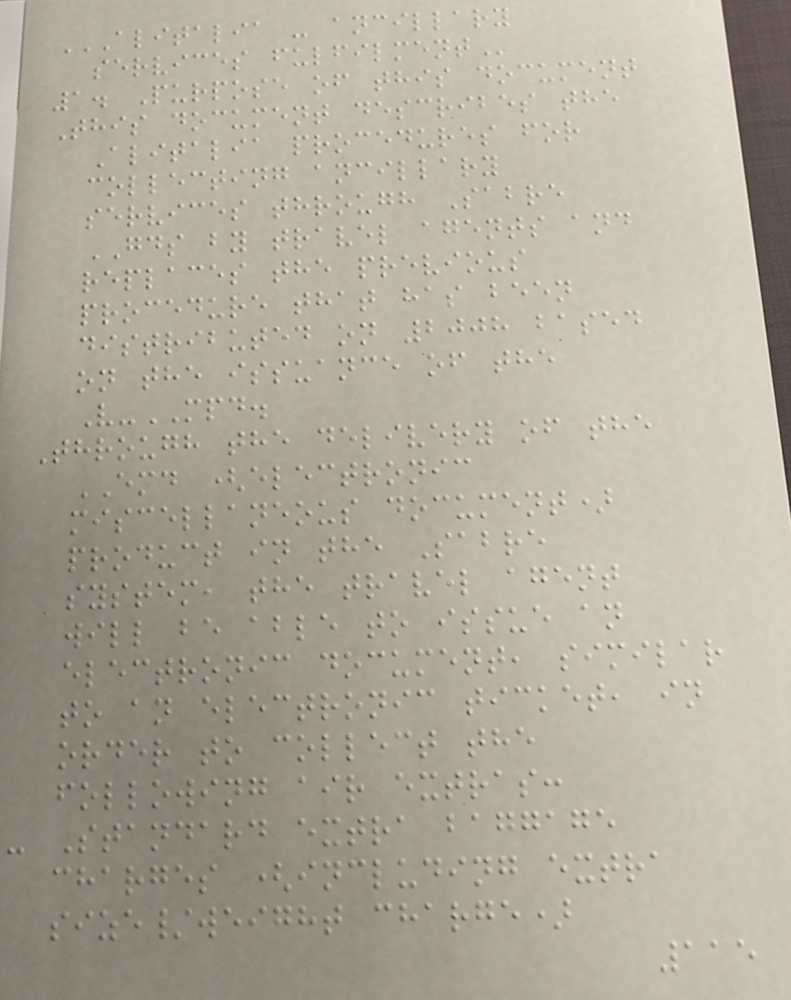ALITALIA - ANCILLARY
SERVICES FULFILMENT
1. Purpose of this document
This document describes the
Alitalia procedures for
collecting ancillary
services through Sabre
GDS by travel agents and
replaces the previous
procedure that has been
distributed on 2008 based
on the issuance of the
V-MPD.
Through the delivery of the
EMD (electronic
miscellaneous document)
product in the Sabre
system, the travel agent
will be able to issue an
electronic document, similar
to an electronic ticket, in
order to collect the
following air extras:
- Standard extra baggage
charges (including extra
size/weight charge)
115
